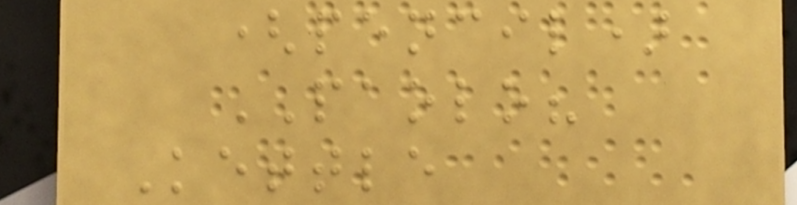(pencil)
PAOLO?
Kettle
